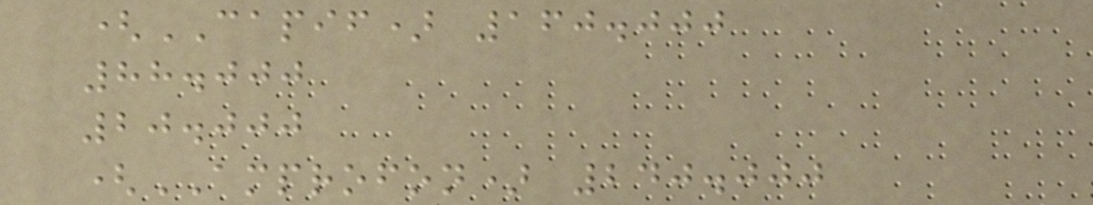(CAPIF) 160.000
88.000
20.000
(AMPROFON) 240.000
